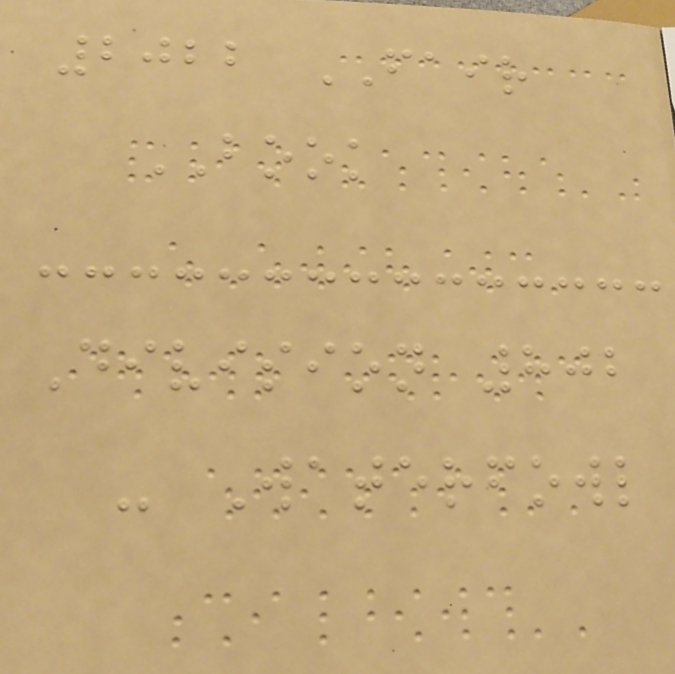2022 FAIR
BOOK
Division 802
- Waterfowl
